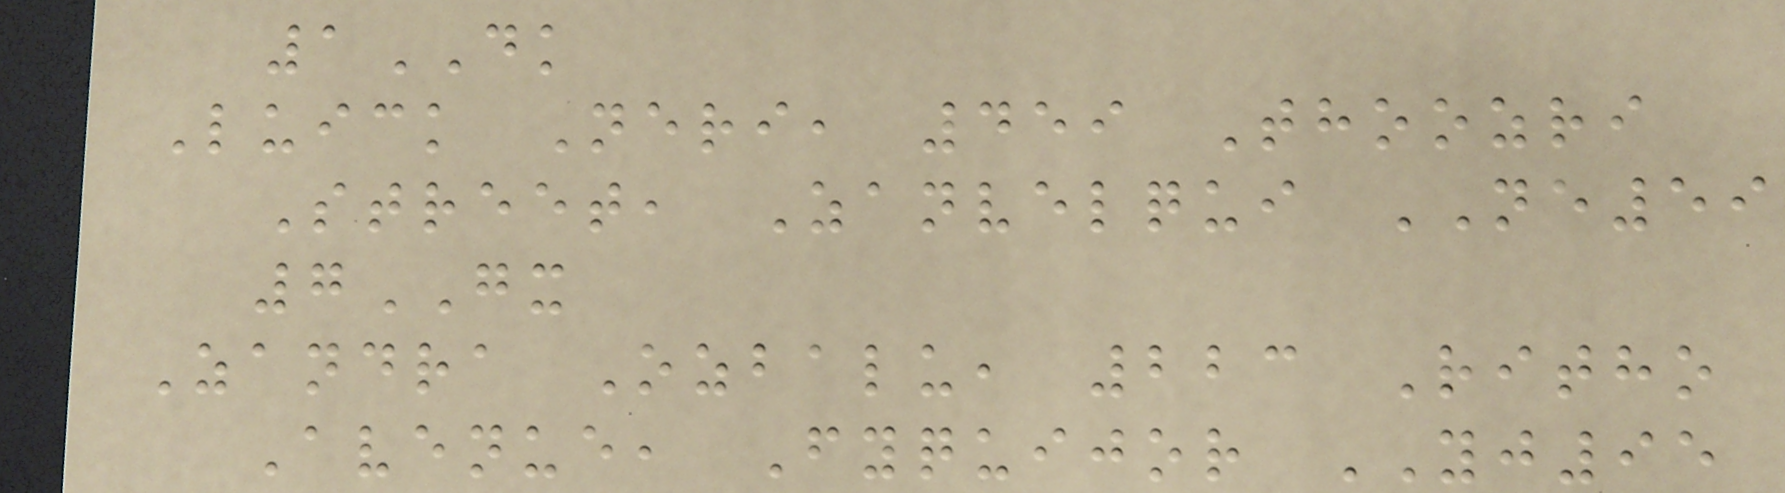1DK
Luick Neri, 459 Thoozri
Street, Zanvelqui NE59
7GX
Zandra Ozbalu, 223 Ritho
Avenue, Fyquijor YJ95
